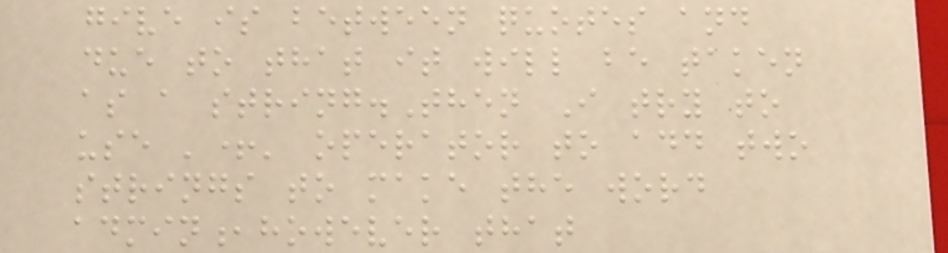give is between quotes and
due to that it will be taken
as a string.Then I try to
use '+' operator to add two
strings to make the word
admin,however that
